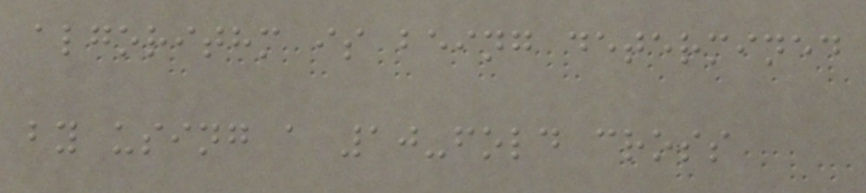algorithm is being determined
by using a 10-fold cross
